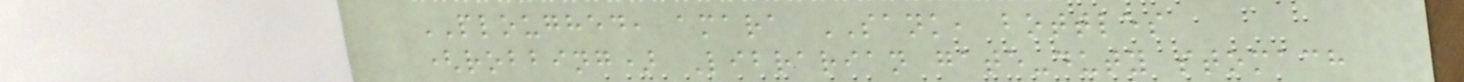PLOUGHED, amara SANK, bottles
(robbing) Librarian gate-duty stomach
